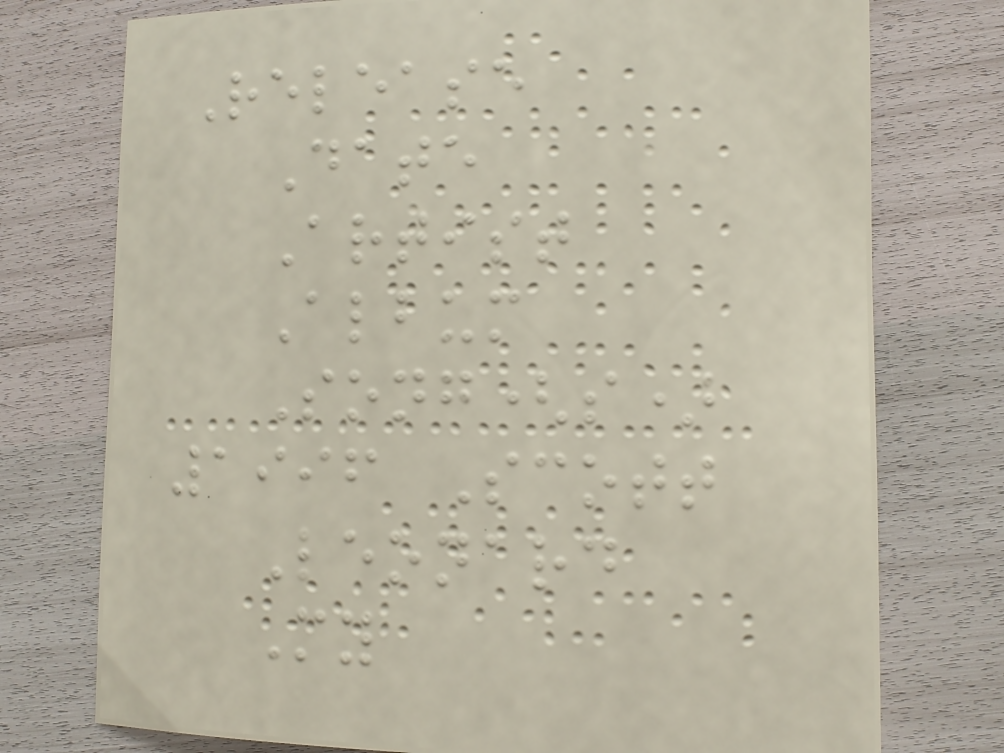Release
Date
Artist
Album
Song(s)
1996 Scott
Leonard
My
